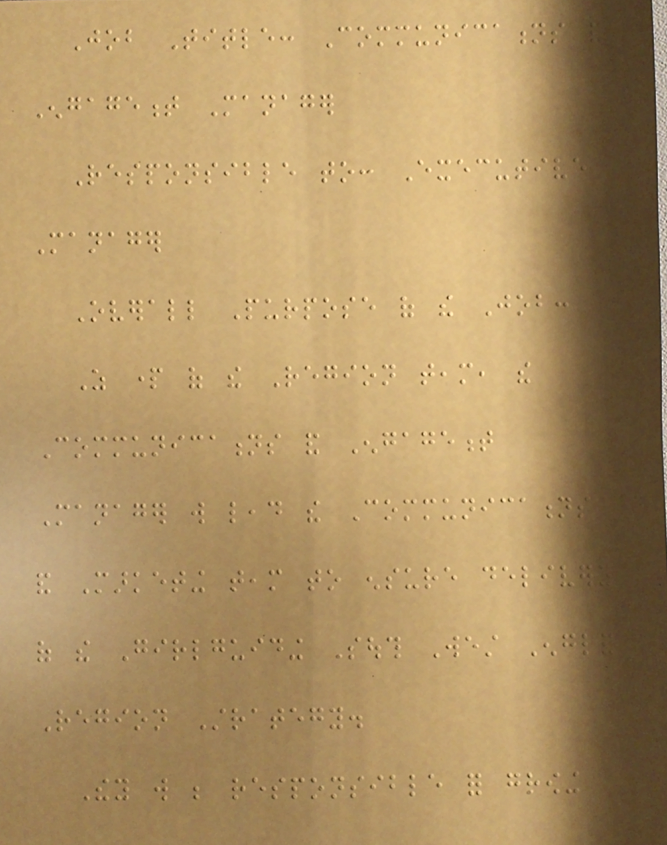Job Title: Communications and
Engagement Manager
Responsible to: Executive
Manager
Overall Purpose of the Job:
As part of the Region team, the
Communications and Engagement
Manager will lead the Communications
and Marketing team to ensure delivery
of the Girlguiding South West England
Region Strategy.
They will be responsible for growing
